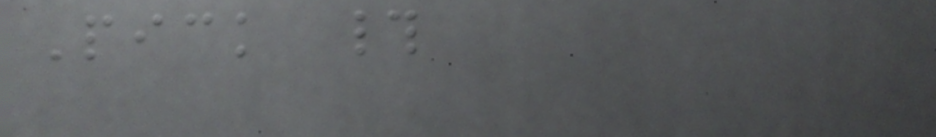Pick #
